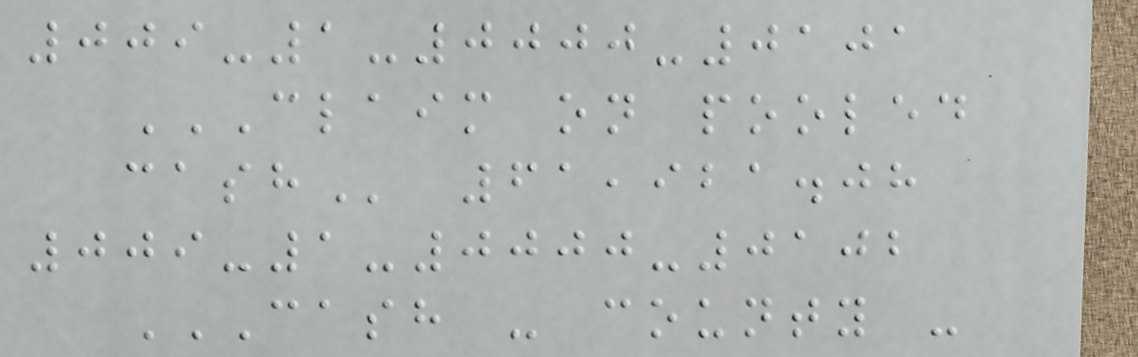009-1-0000-0101
CLAIM ON POOLED
CASH 61,921.08
009-1-0000-0102
CASH - COUNTY -
